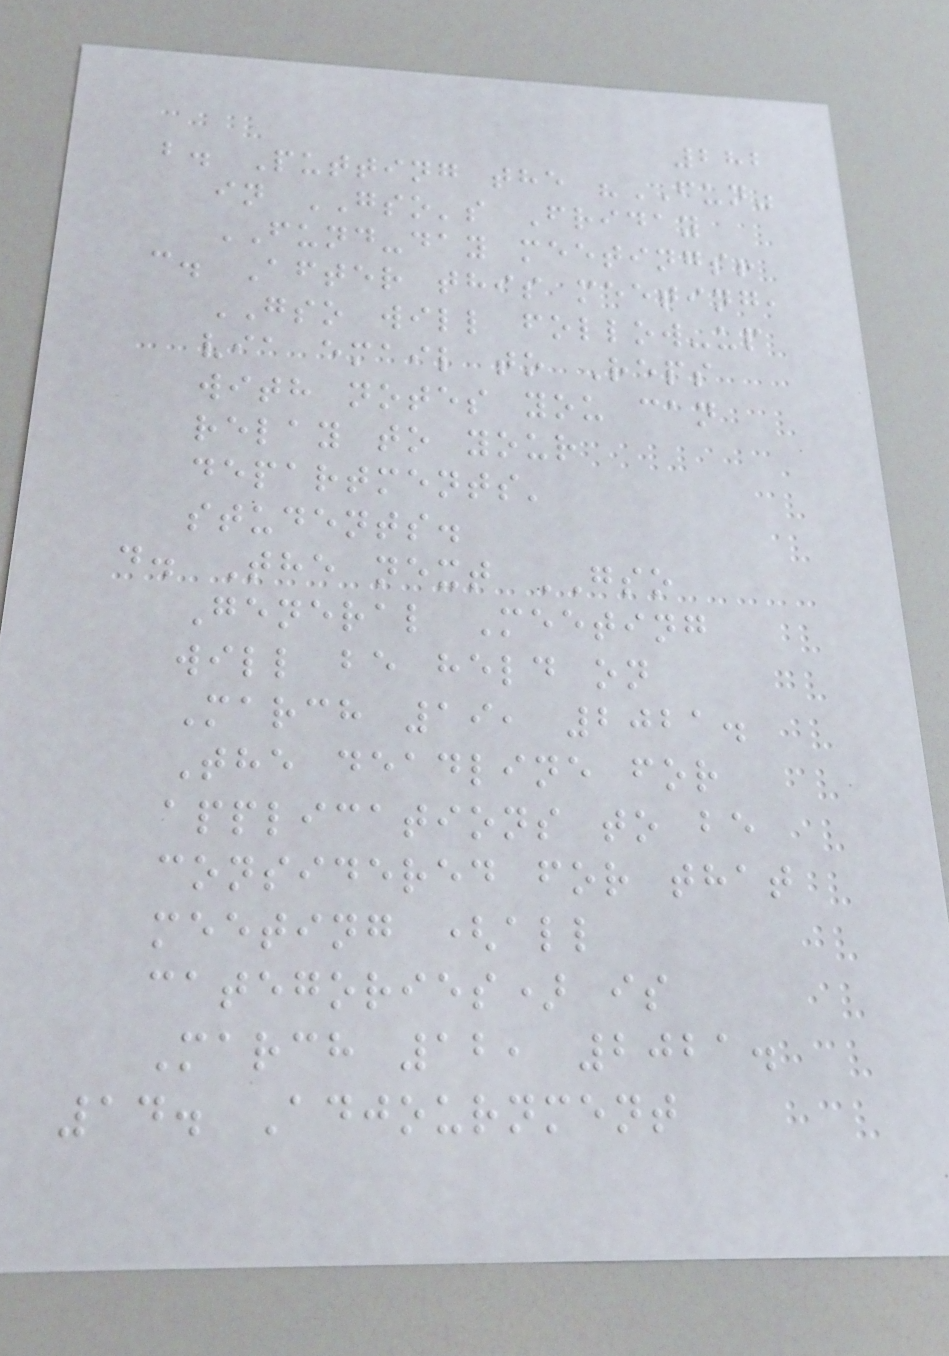282
b. Putting the "FUN"
in GSO's Friday
FUND-day meetings!
c. After this meeting,
GSO will follow-up
via email to Reps
with notes you can
relay to your
departments'
students.
d. The next GSO
General Meeting
will be held on
March 19, 2021.
The deadline for
applications to be
considered for that
meeting (all
categories) is
March 12, 2021.
14. Adjournment
